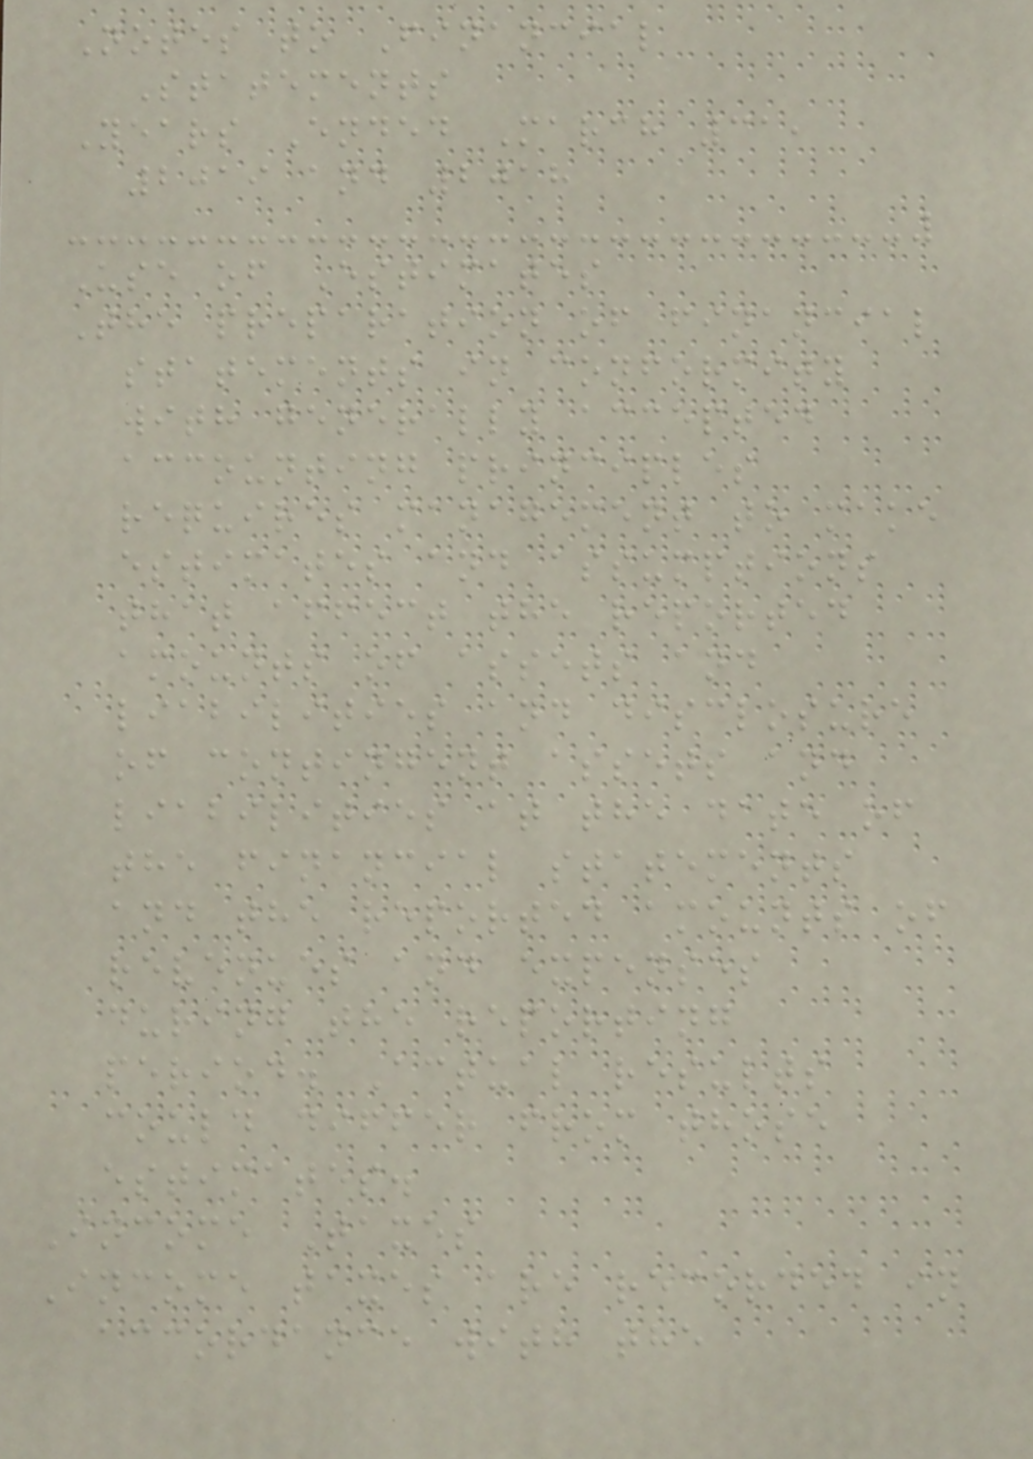Notes to Financial
Statements
Years Ended March 31,
2019 and 2018
Use of Estimates
The preparation of financial
statements in conformity
with generally accepted
accounting principles
requires management to make
estimates and assumptions
that affect the reported
amounts of assets and
liabilities and disclosure
of contingent assets and
liabilities at the date of
the financial statements
and the reported amounts of
revenues and expenses
during the reporting
period. Actual results
could differ from those
estimates.
Income Taxes
Income taxes are recorded in
accordance with the
